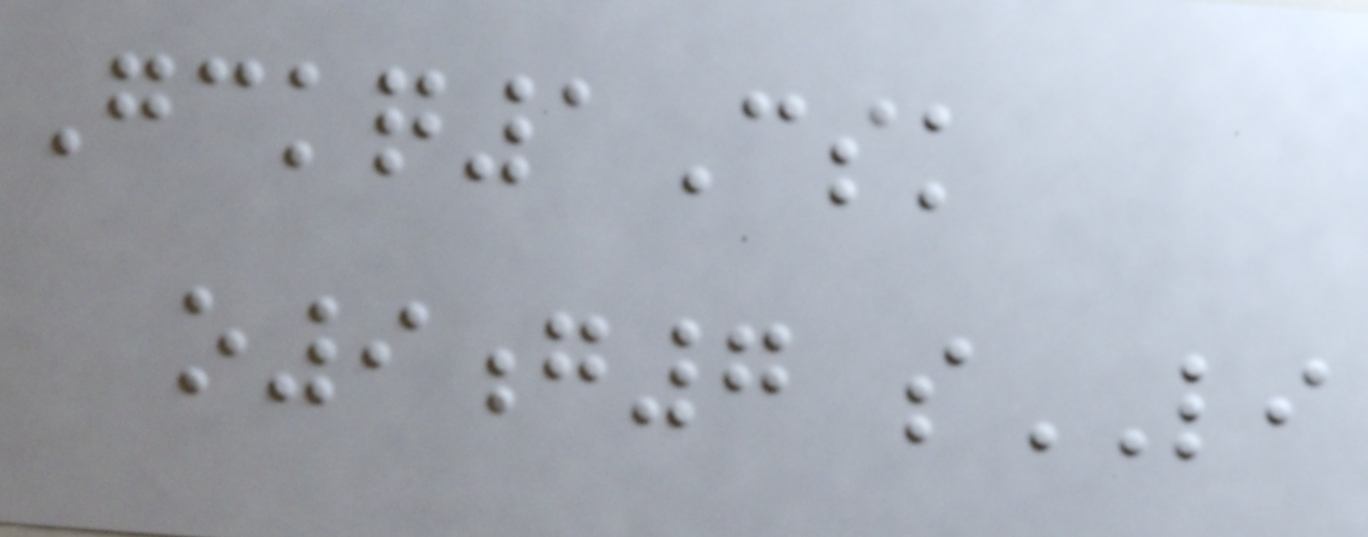Gckq1Csk
o9g7 sLI
